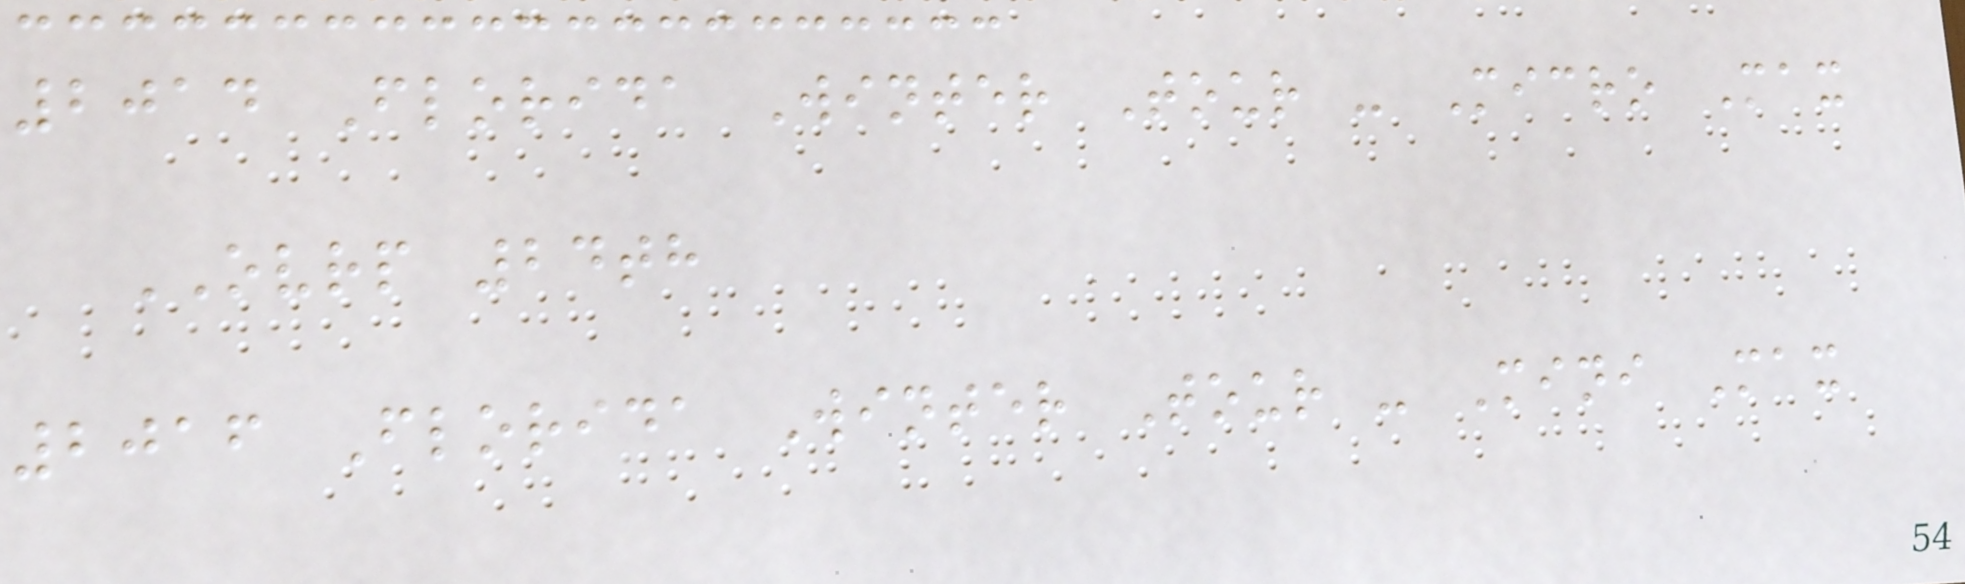2014 Florida Winter Tour - Micro Max
OVRP 24th
2016 Florida Winter Tour - Mini Max
